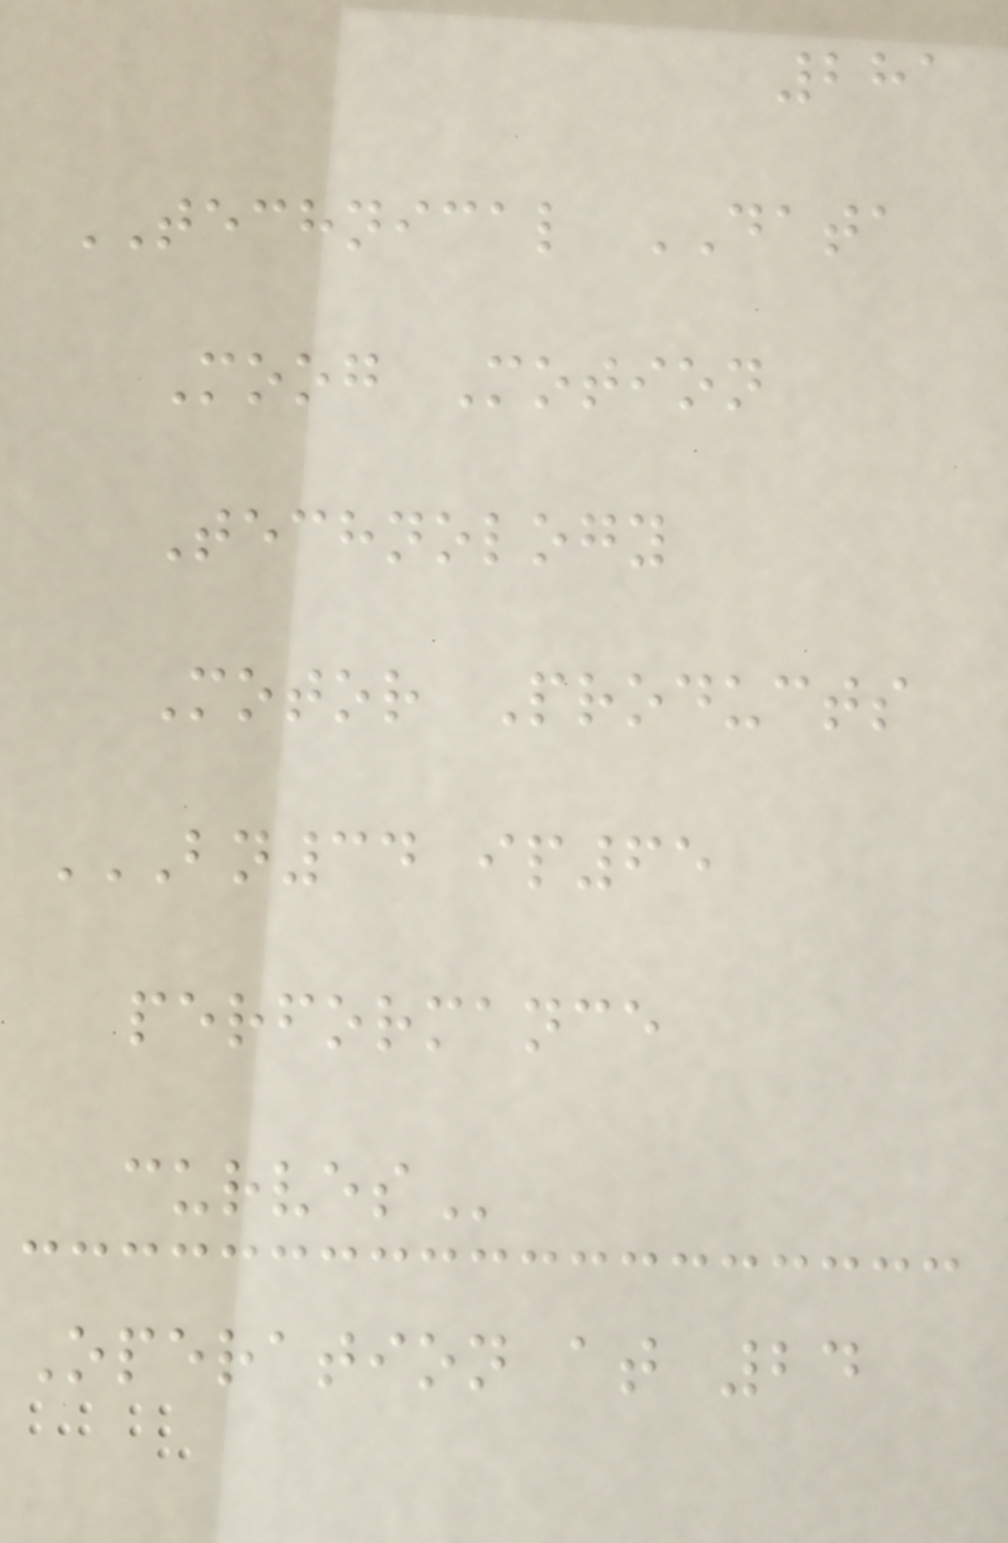281
TECHNICAL DATA
Moog Motion
Technology
Motor Products
BN34 IP65
PERFORMANCE
CURVES
Operation at 24
